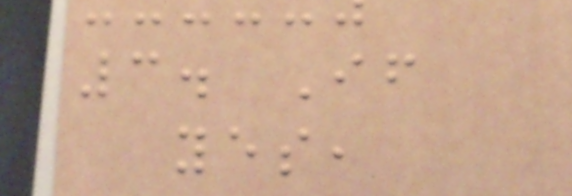3. If
yes,
